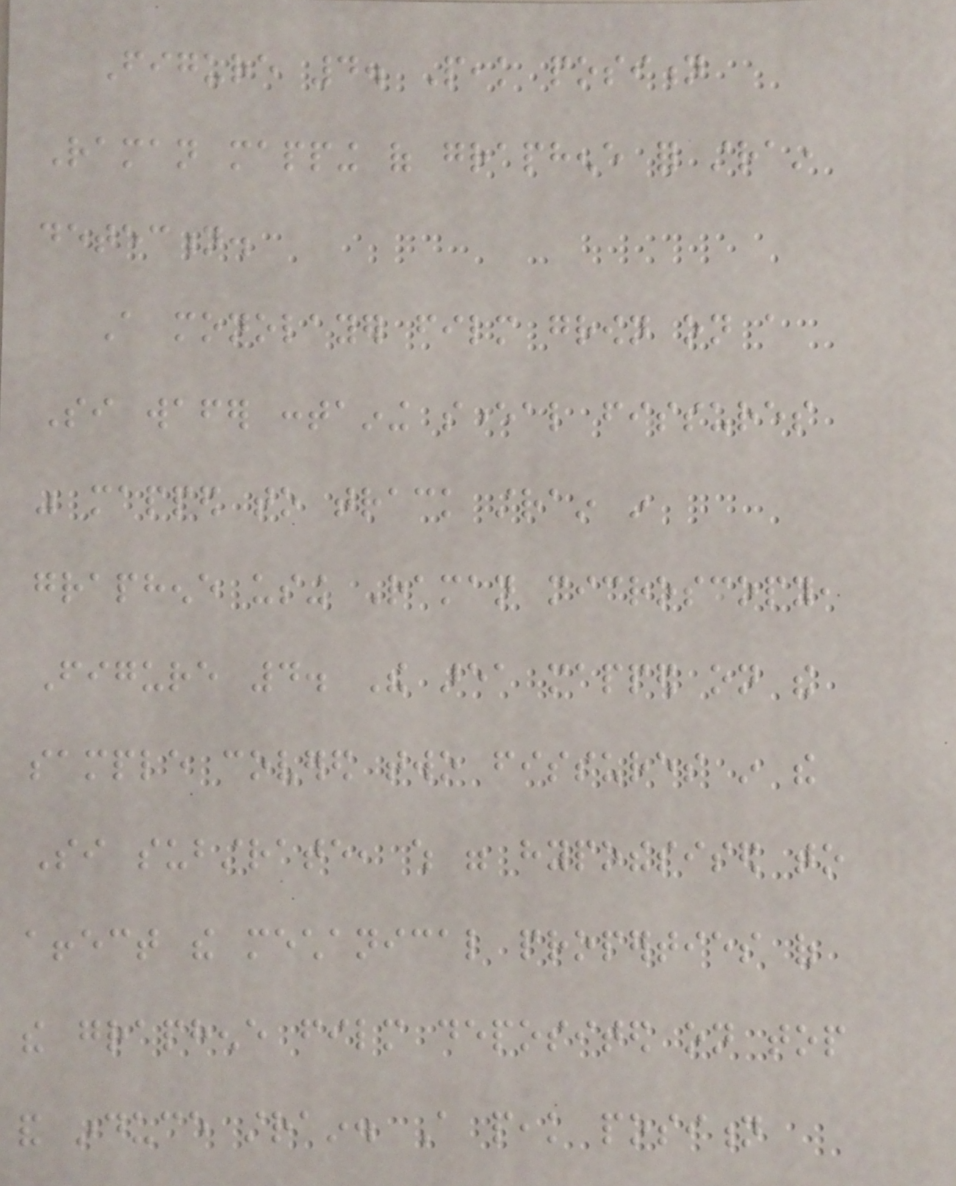Figure 4. Peak position
Raman mapping of graphene for strain
detection.
A monolayer film grown on a
Si wafer containing several fissures
was mapped to track strain in
graphene using Raman microscopy,
Figure 4. The area mapped on the
sample covered two fissures in the
Si substrate, which were hypothesised to
affect the mechanical properties of
the graphene film deposited on top
and induce strain. A peak position
